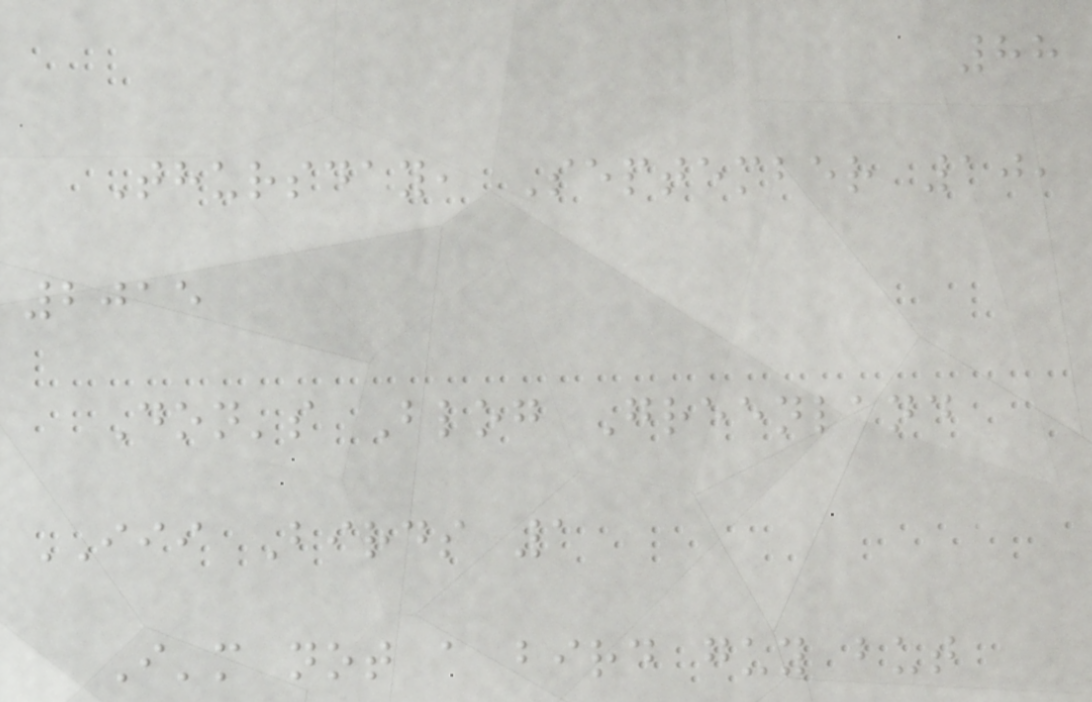88
Thursday, September 10,
2015
Don's Blog Greenland
III Birds 1
I'm not a bird guy but
